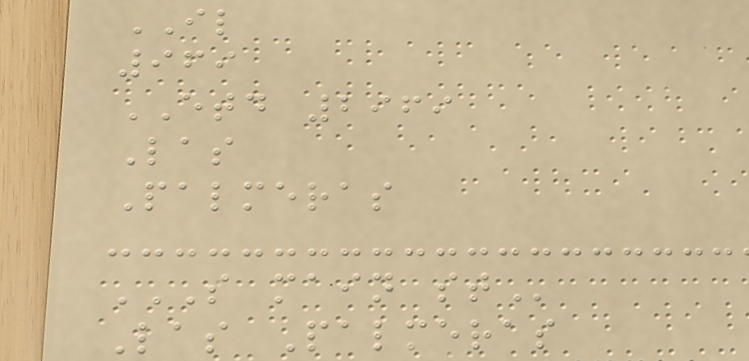IL
969
ETD 2969
Las
Palmeras
S MAIN ST
Las Palmeras
